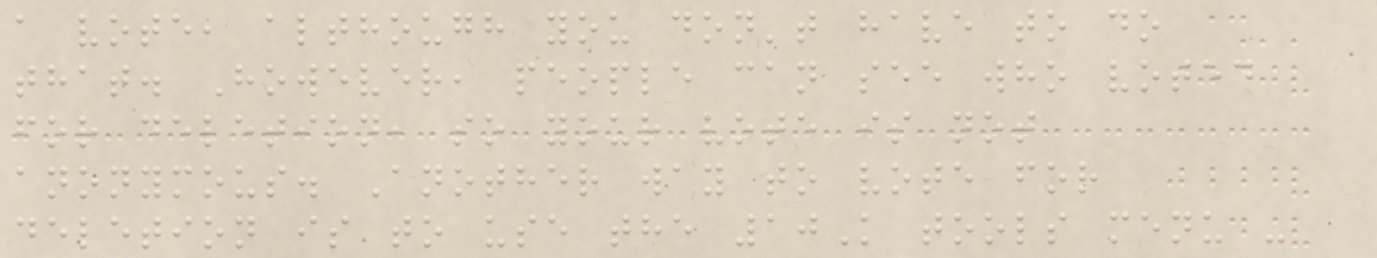a vote, although you don't have to do
that. However, people can see who voted
for deletion, so your vote is not
anonymous. Another way to vote for
deletion is to use the 10K tools menu -
